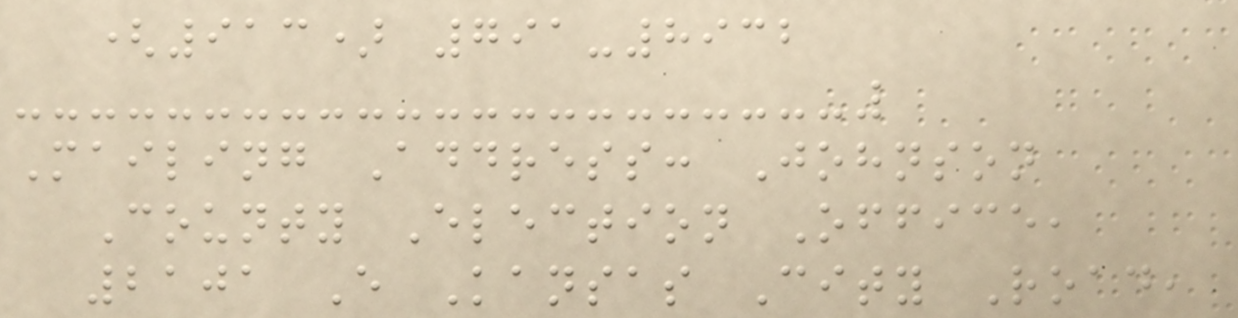(913) 791-8932
Mailing Address: Johnson
County Election Office,
2101 E Kansas City Road,
